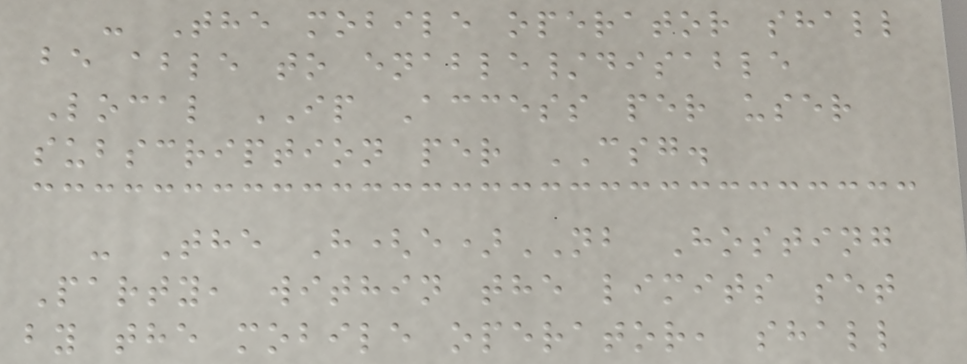- The mobile operator shall
be able to enable/disable
Local IP Access per user
subscription per CSG.
- The H(e)NB Hosting
Party, within the limits set
by the mobile operator, shall
